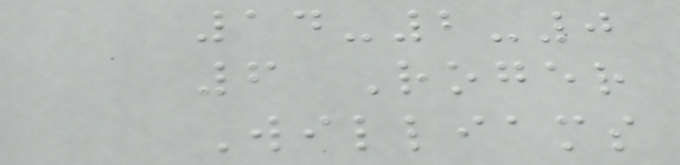14-2-0
6 Roger
Williams
